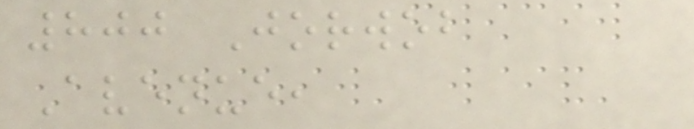800 Jorwob
Avenue,
